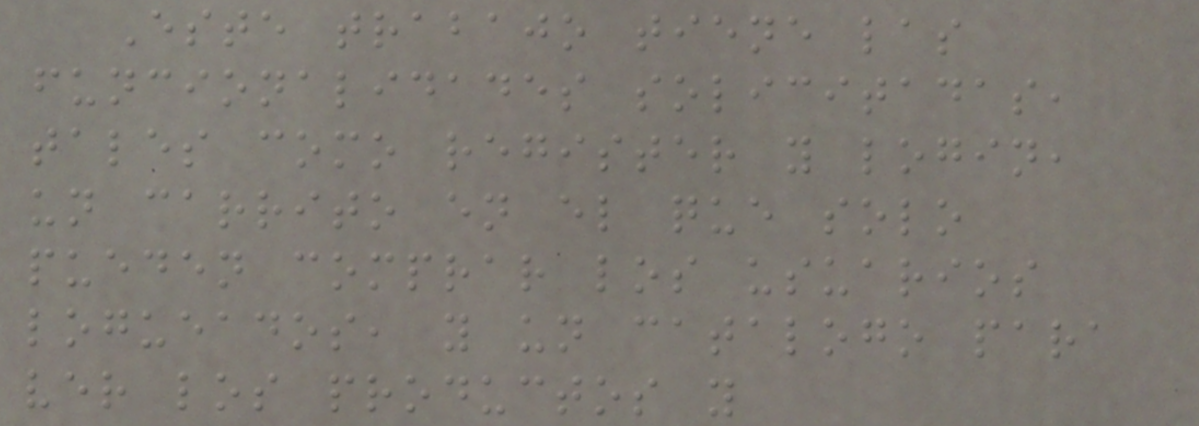Este trabajo tiene las
funcionalidades solicitadas,
tales como register y login,
un carrito en el que solo
pueden comprar los usuarios
logueados, y un catalogo para
ver los productos y
